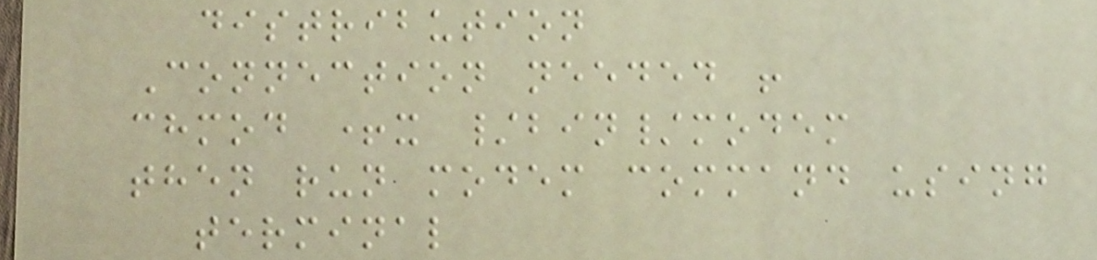distribution
Connection needed !
chmod +x /bin/modem
then run modem command using
terminal
